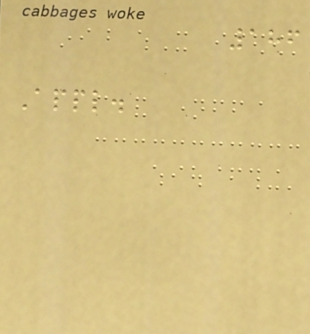186
Appl.
